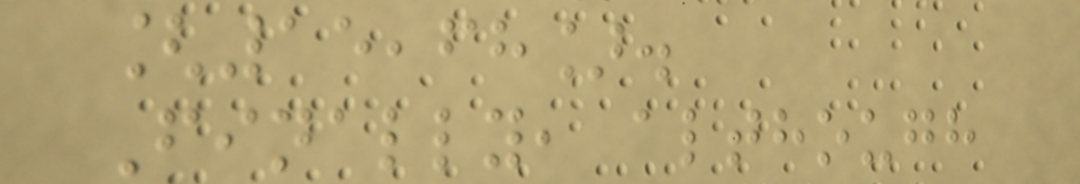[15,68].
Finally, although
